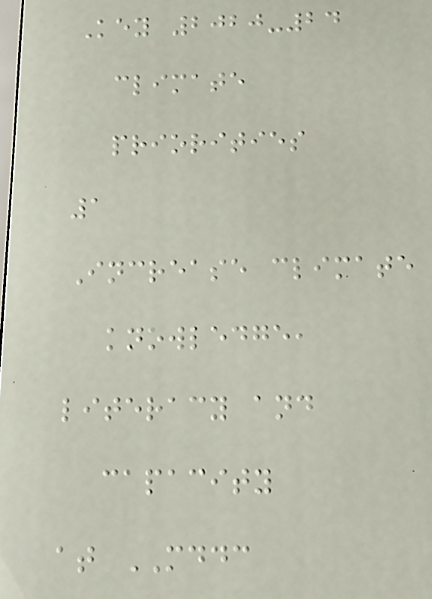Key 2020-24
climate
priorities
1
Increase climate
knowledge,
literacy and
capacity
at MDDC
